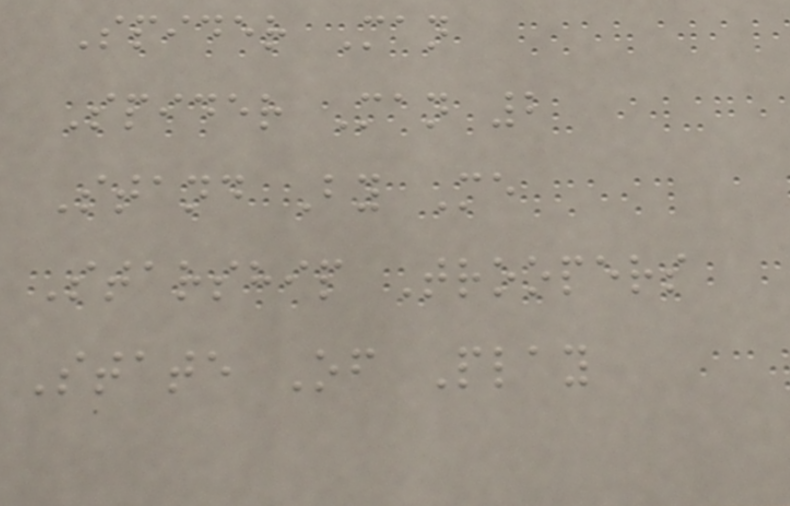Spider Man
Spider Man 2
Stand By Me
Starship Troopers
State Of Play
